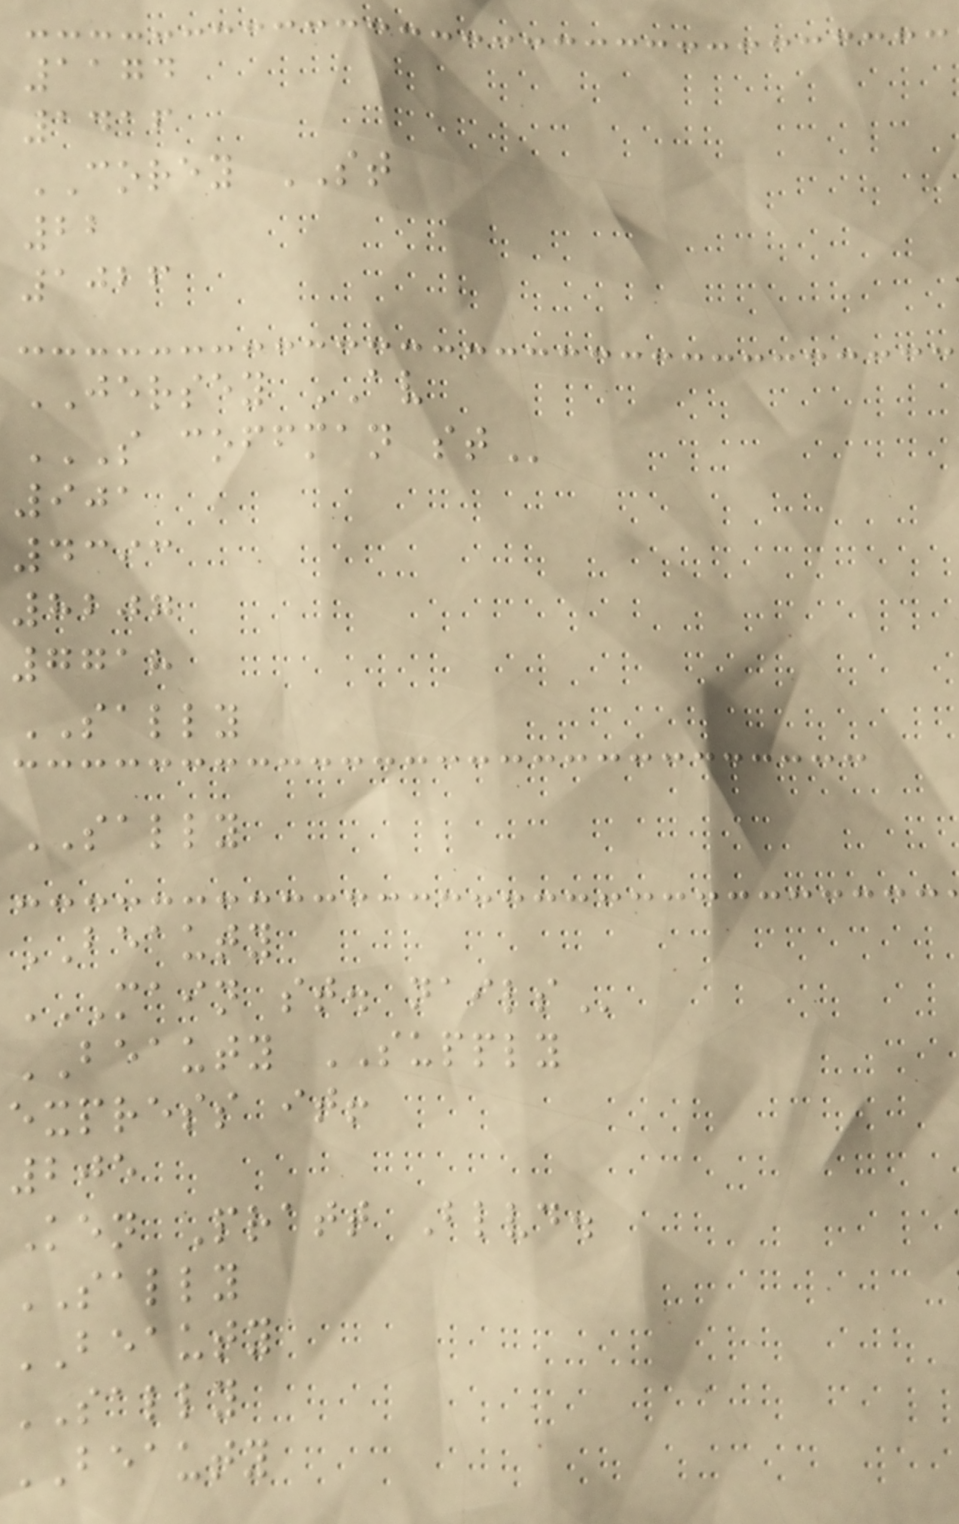1174
1416
COREY ST
22
1026
JERSEY AV
S COFFMAN ST
901
4393
8207
7718
SALLY
SALLY
BEAUTY
MAIN ST. NAILS
BEAUTY SUPPLY
express it!
205
Ken Pratt Blvd.
SALLY
BEAUTY
SALLY
BEAUTY
